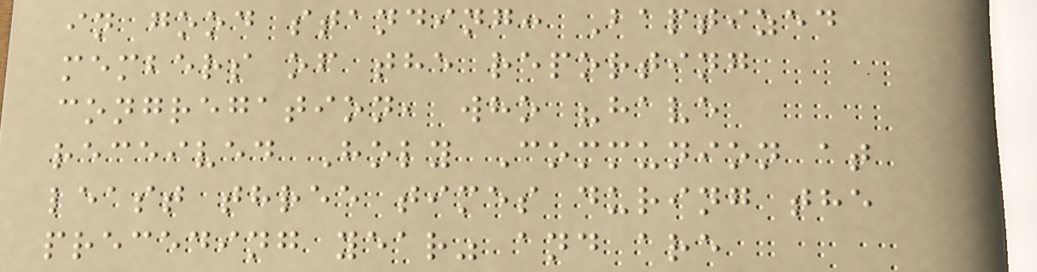in good standing: Baptized
members of the reporting
congregation, who "have
received Holy Communion at
least three times during the
preceding year" and are
